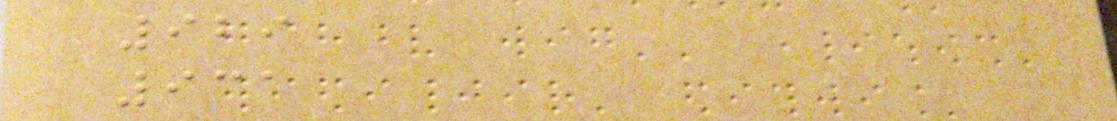929
931
